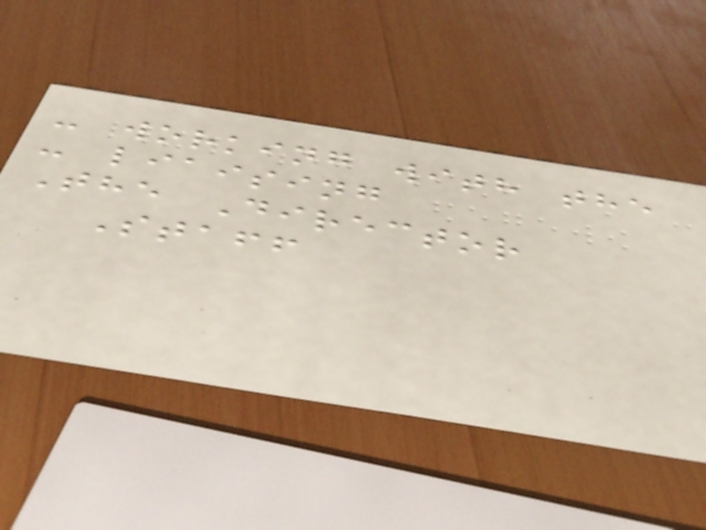- working with the
- liaising
The Director
Staff
